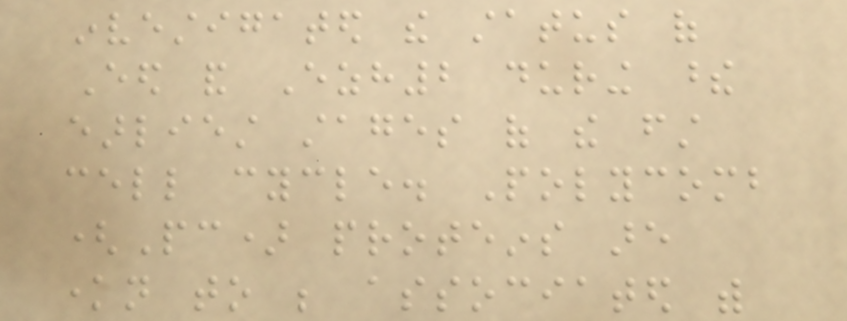investigated the status of
Eed and Ezh2 during these
earliest stages of the first
cell cycle. Polycomb
(Pc) proteins are
known to be associated with
